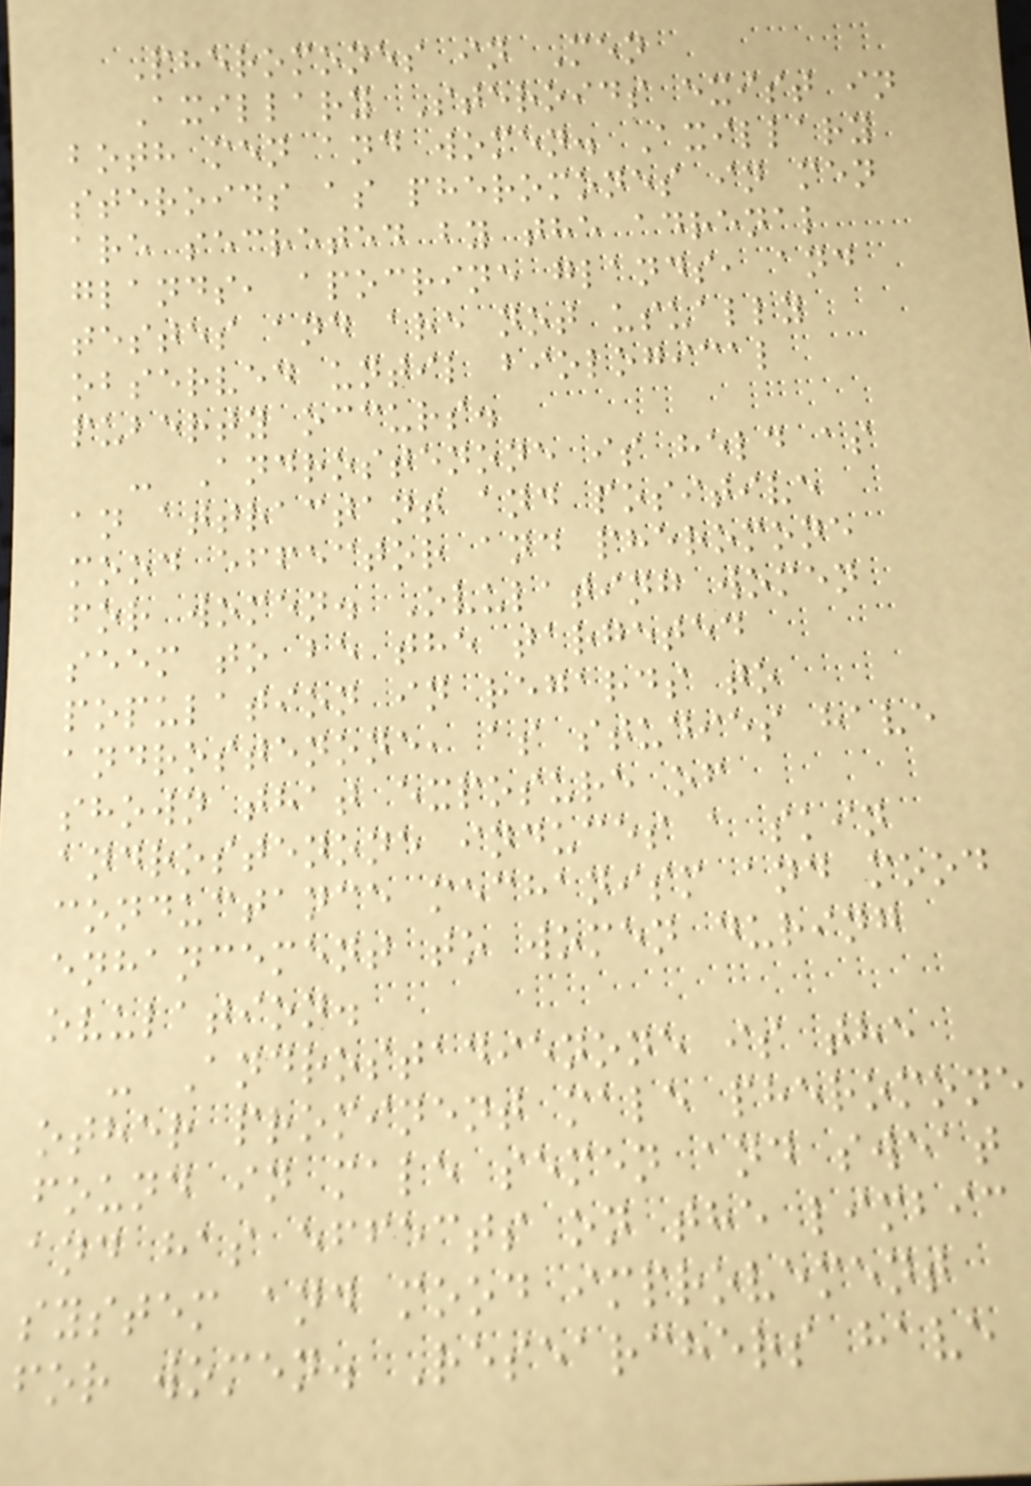Pheromones in Men
Axillary Steroids exist in
both men and women. Axillary
steroids as pheromones in men
are secreted by the adrenal
glands, apocrine glands, and
testes and are not usually
observed until biological
puberty occurs.
- Androstenone is held as
an attractant and positive
mood effector and pheromone
for women. Ovulating women
seem to be the targeted
population in regards to
androstenone, as studies have
shown that exposure of
androstenone induces a skin
conductance mechanism and mood
enhancement to women during
ovulation.
- Androstadienone is the
other prominent male pheromone
found in male semen and sweat
and has effects on the limbic
system and mood improvement
for women. Researchers have
